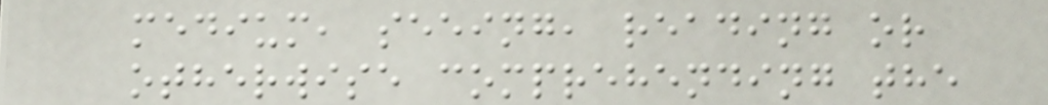medium, seeing, reading or
otherwise comprehending the
